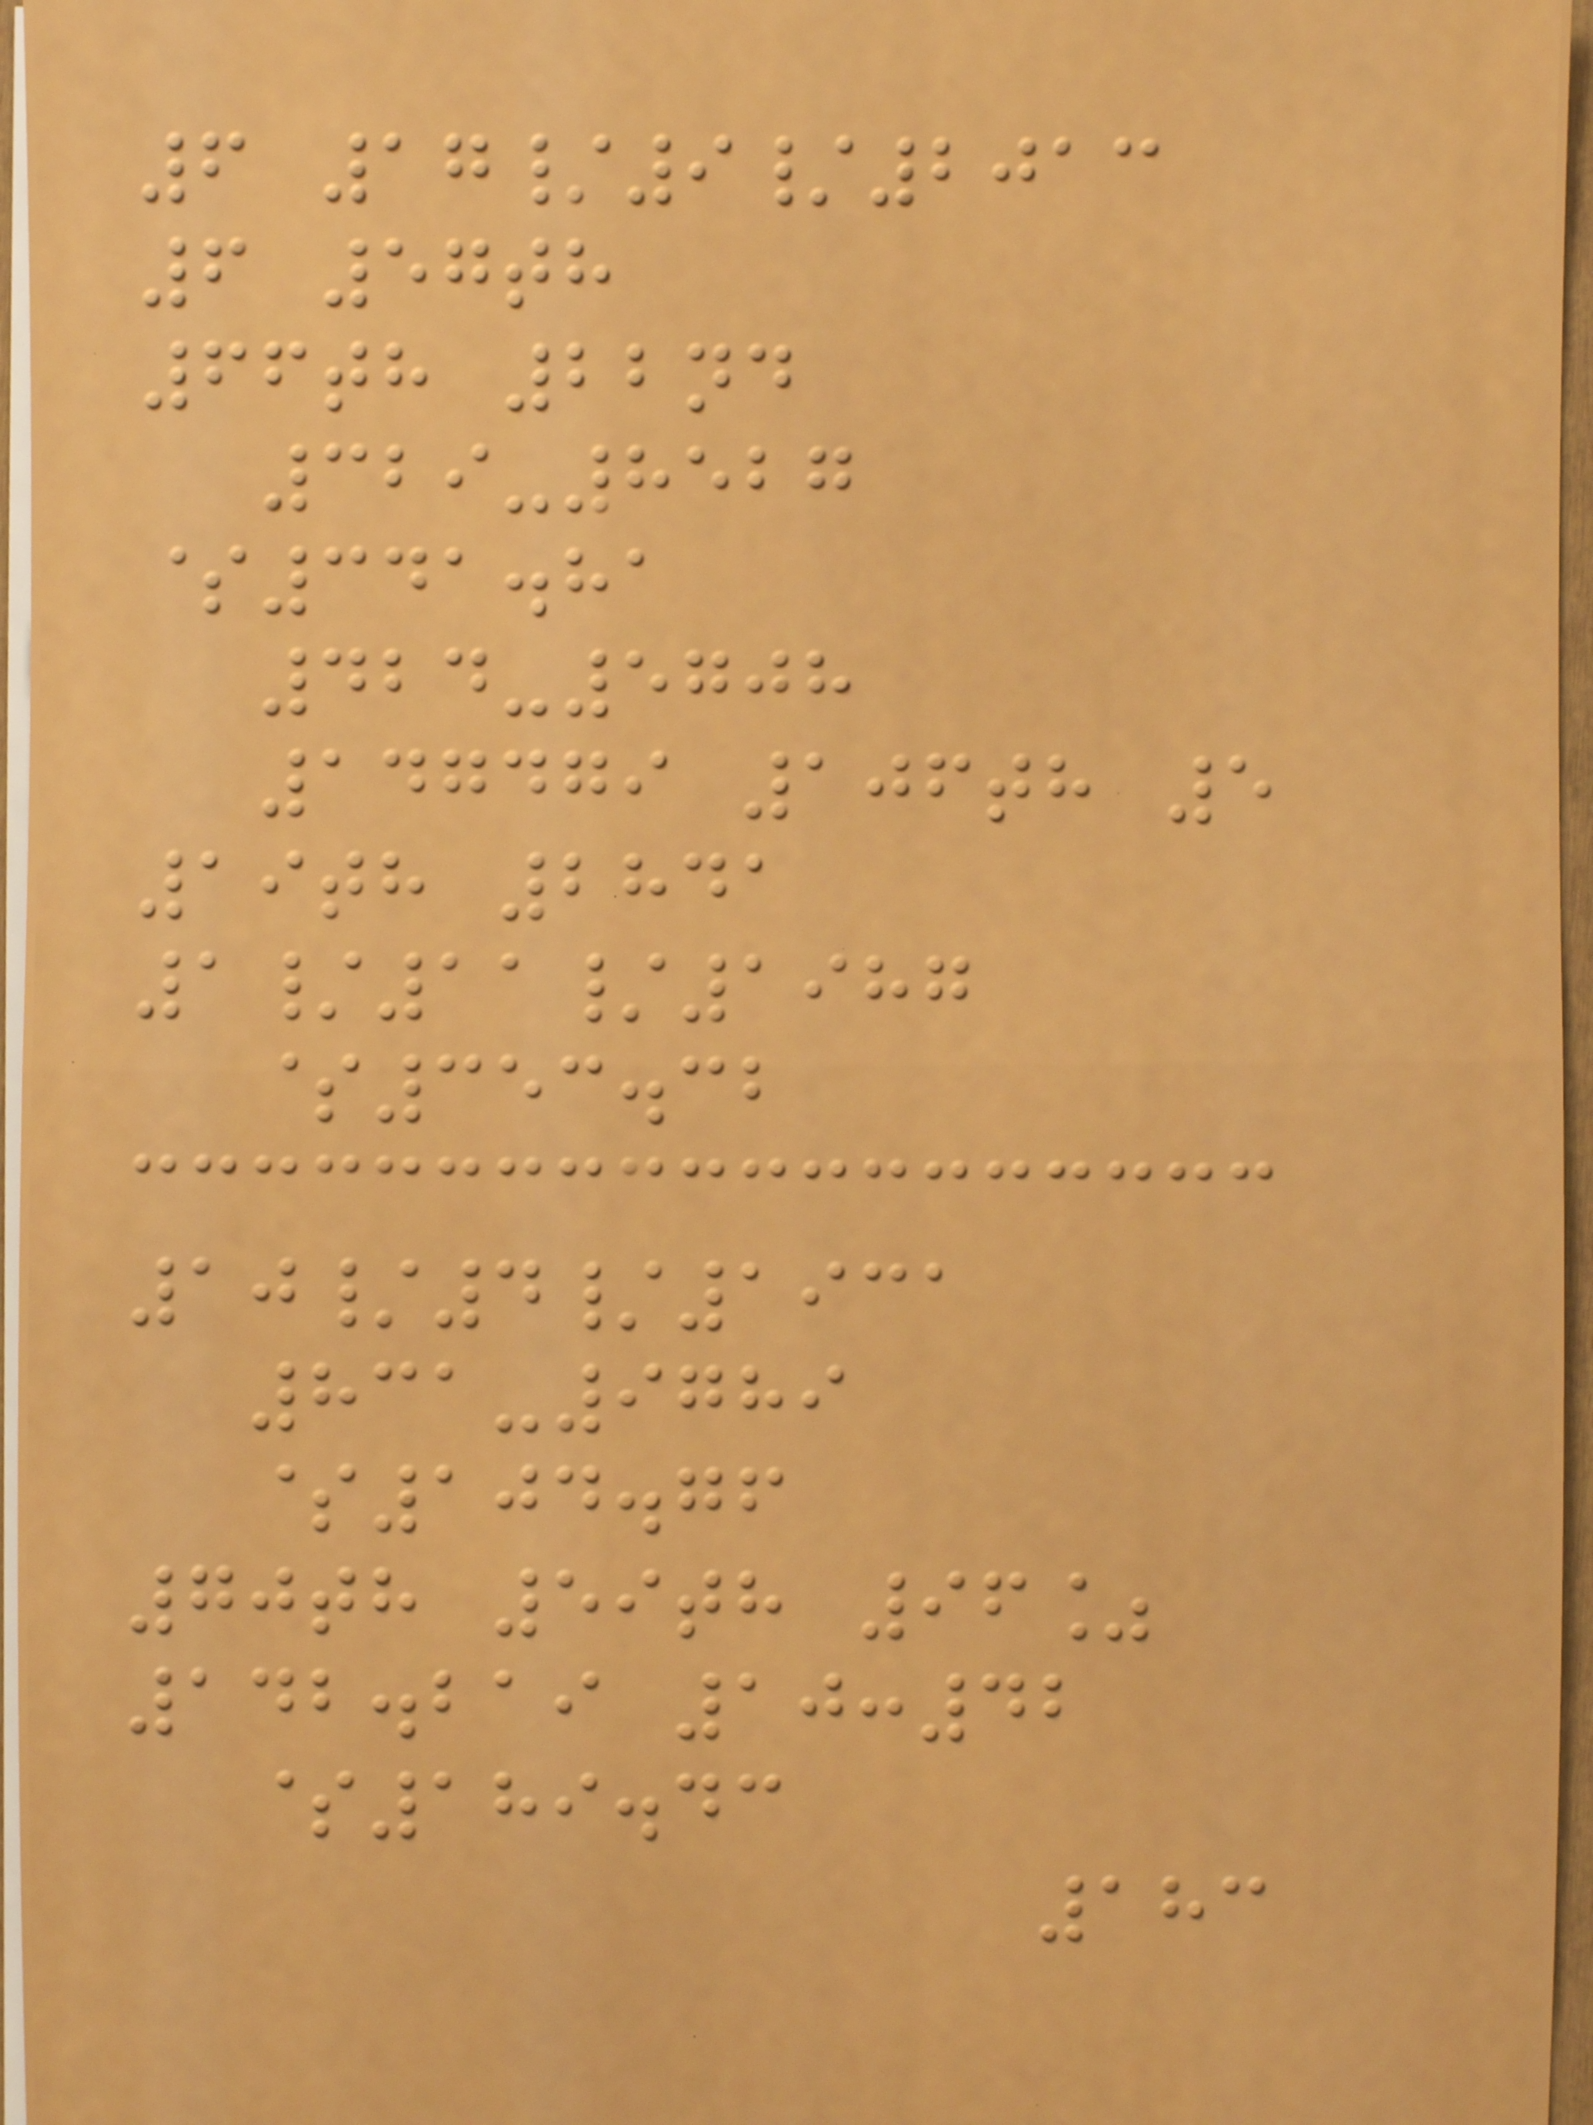6 17/9/2013
6 57th
66th 22nd
329-8527
$341.81
424-5708
147479 106th 5
19th 2841
1/11/1987
$353.32
10/4/1931
831-9789
$104.76
70th 59th 96%
142.219 10:42
$189.43
183
